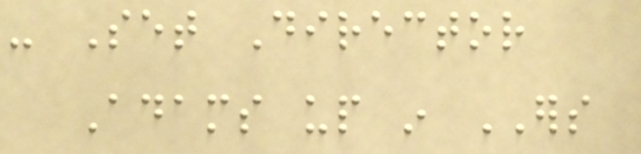- Set Director
Adams up in ERS
